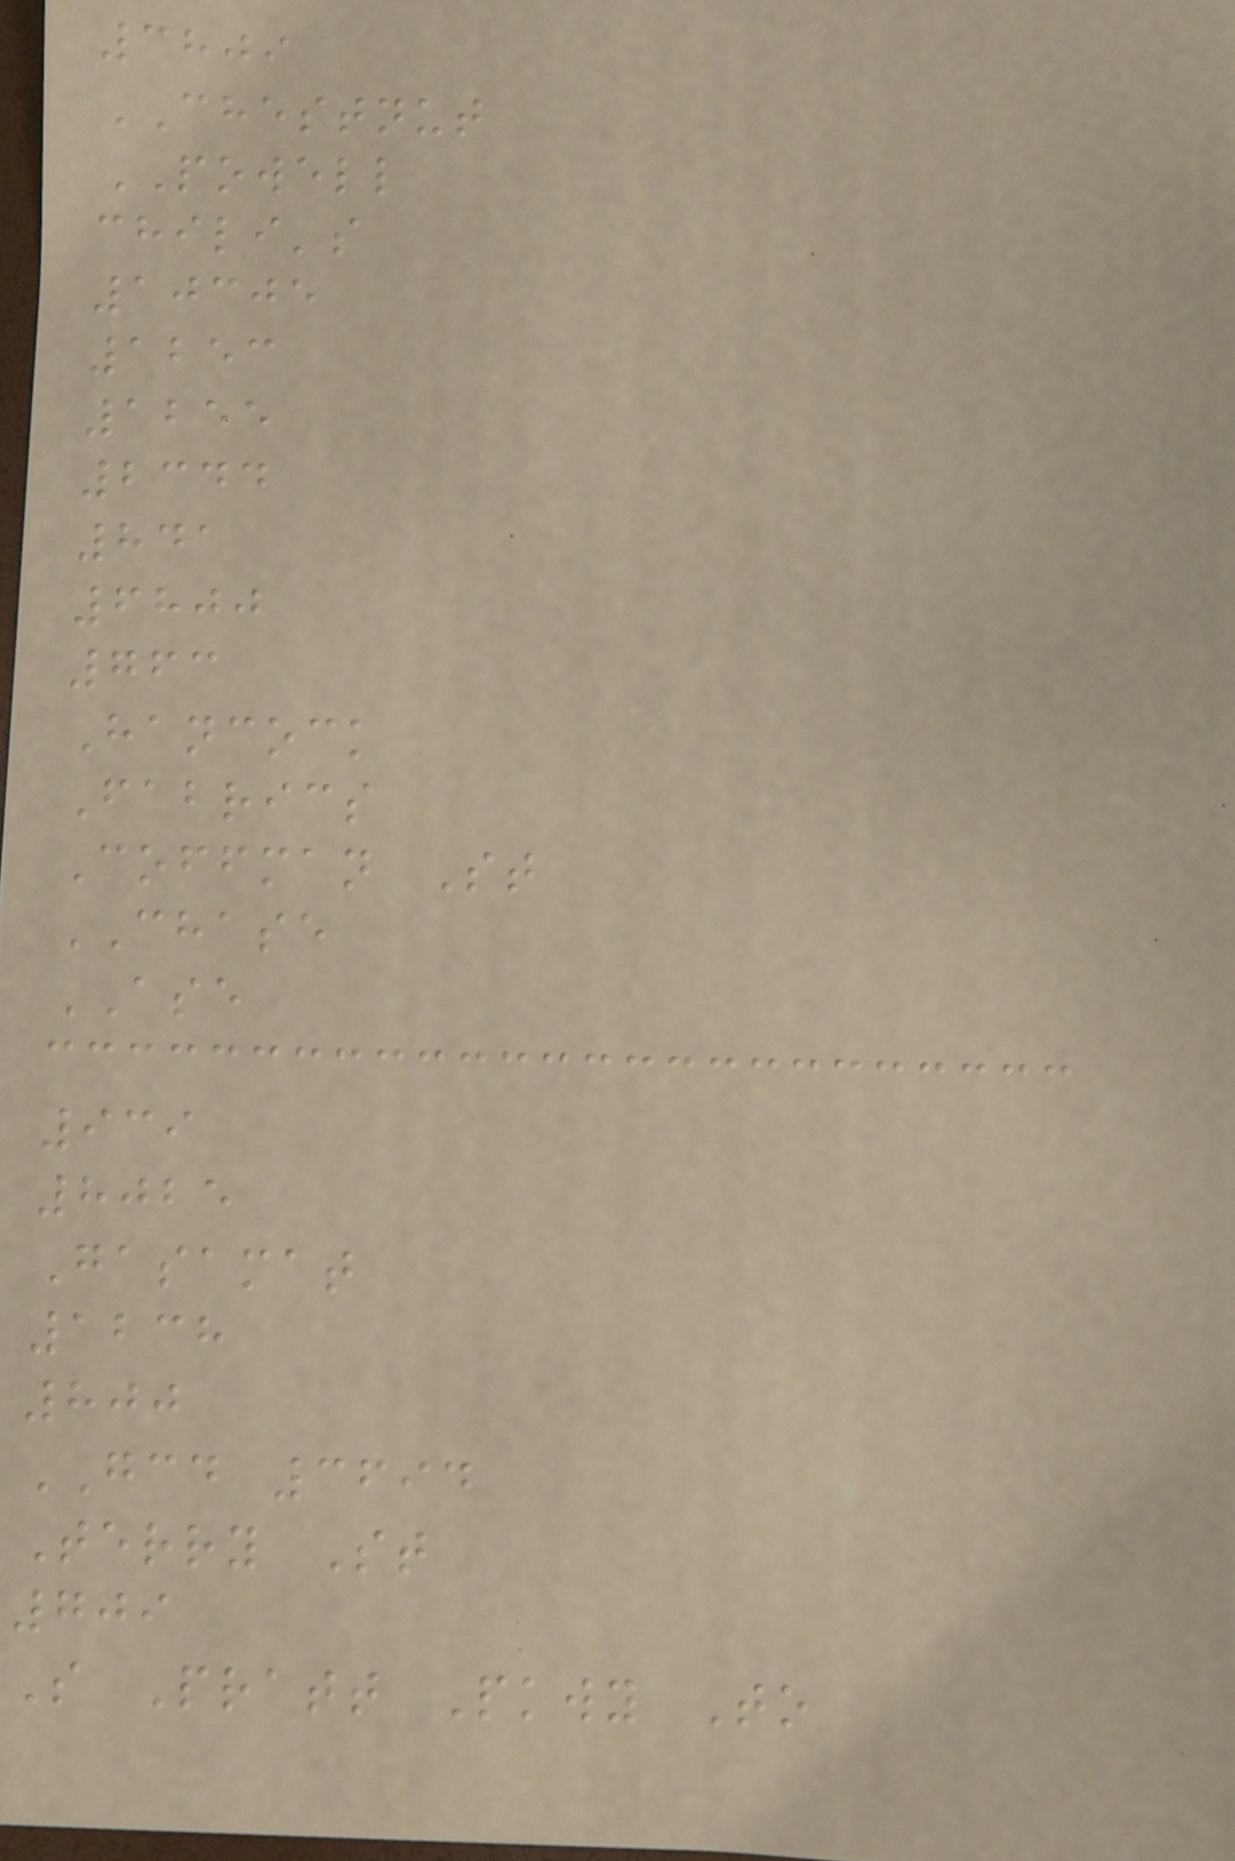3809
CHESTNUT
POWELL
chili's
10305
1253
1255
2344
841
6800
763
Hancock
Fabrics
Coffman St
CHASE
ASE
939
8025
Gasamat
1238
800
GCD 3694
Terry St
709
S Pratt Pkwy To
